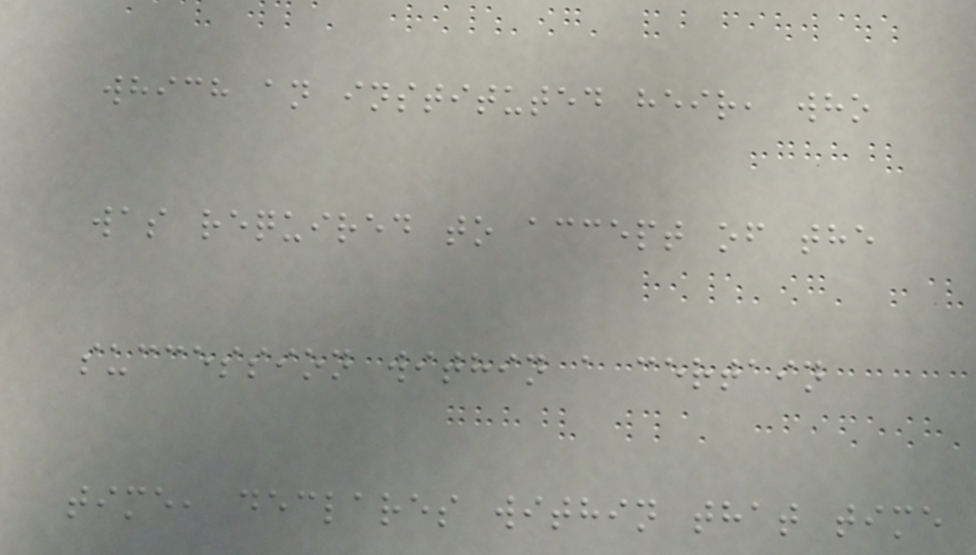which an instituted heir, who
was required to accept of the
succession within a certain
time, declares within that time
